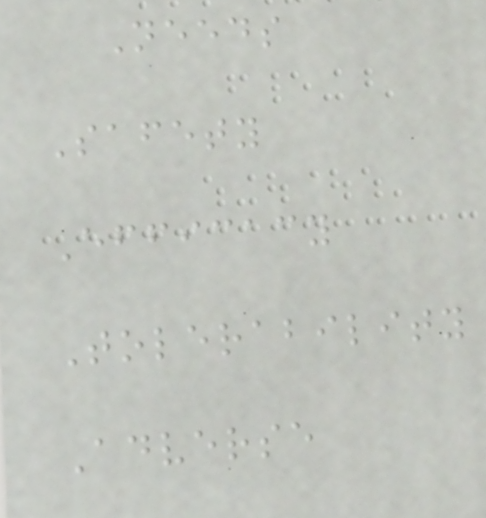Needs
Safety
Efficacy
Tolerability
Adverse
